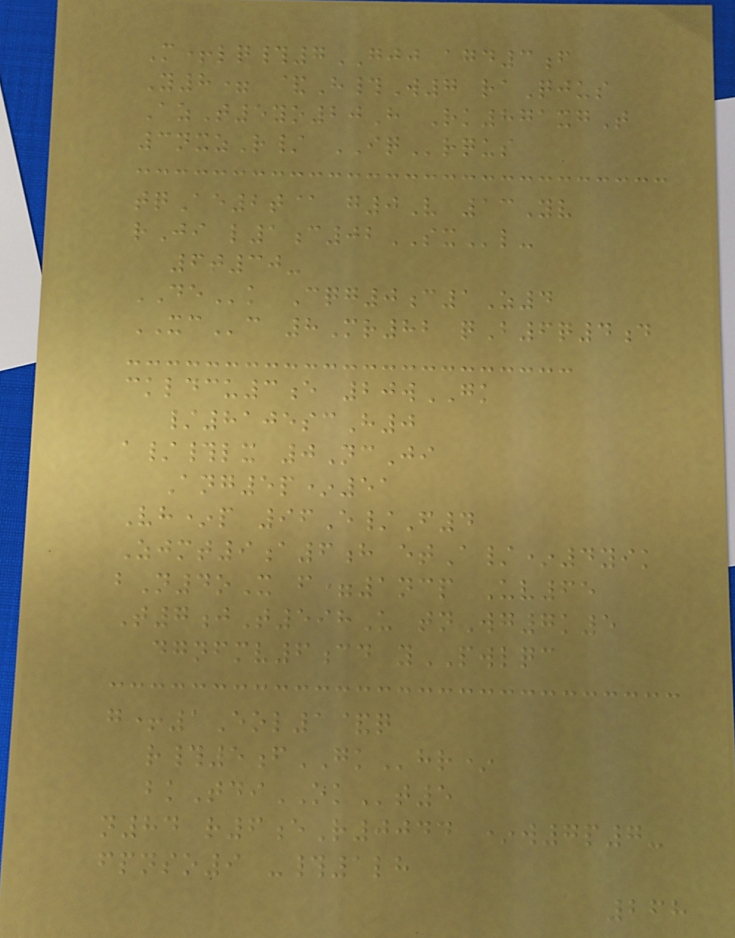M+lq#7GJJ agd3f
Y8= &H#W7 raQjus
AzT5yo20H Rk871xgT
3nxzR/ IQrqus
tqAe2t@ g0V 13Yv
rJi l1c02SXl-
6t30-
DEk Cqg0c1Z4
XCc 8Mr82 qB6q4d
ckldcu3e 20wGK
/8105scH0
a/#lx 0NcJi
Ang5p*51
Vh*p 96E/F4
Zjmt9a6h etA/*4yik
bN4oX f=1ncp Uv65
T7jT598U tnWg7k5
dgnfmv6cd yPWLQC
g+1Eol1&q
r#5fGKhr*
bkTdiOKt5
n84 r6eR0044 *w7p7-
fpnso9 -#1lh
268
